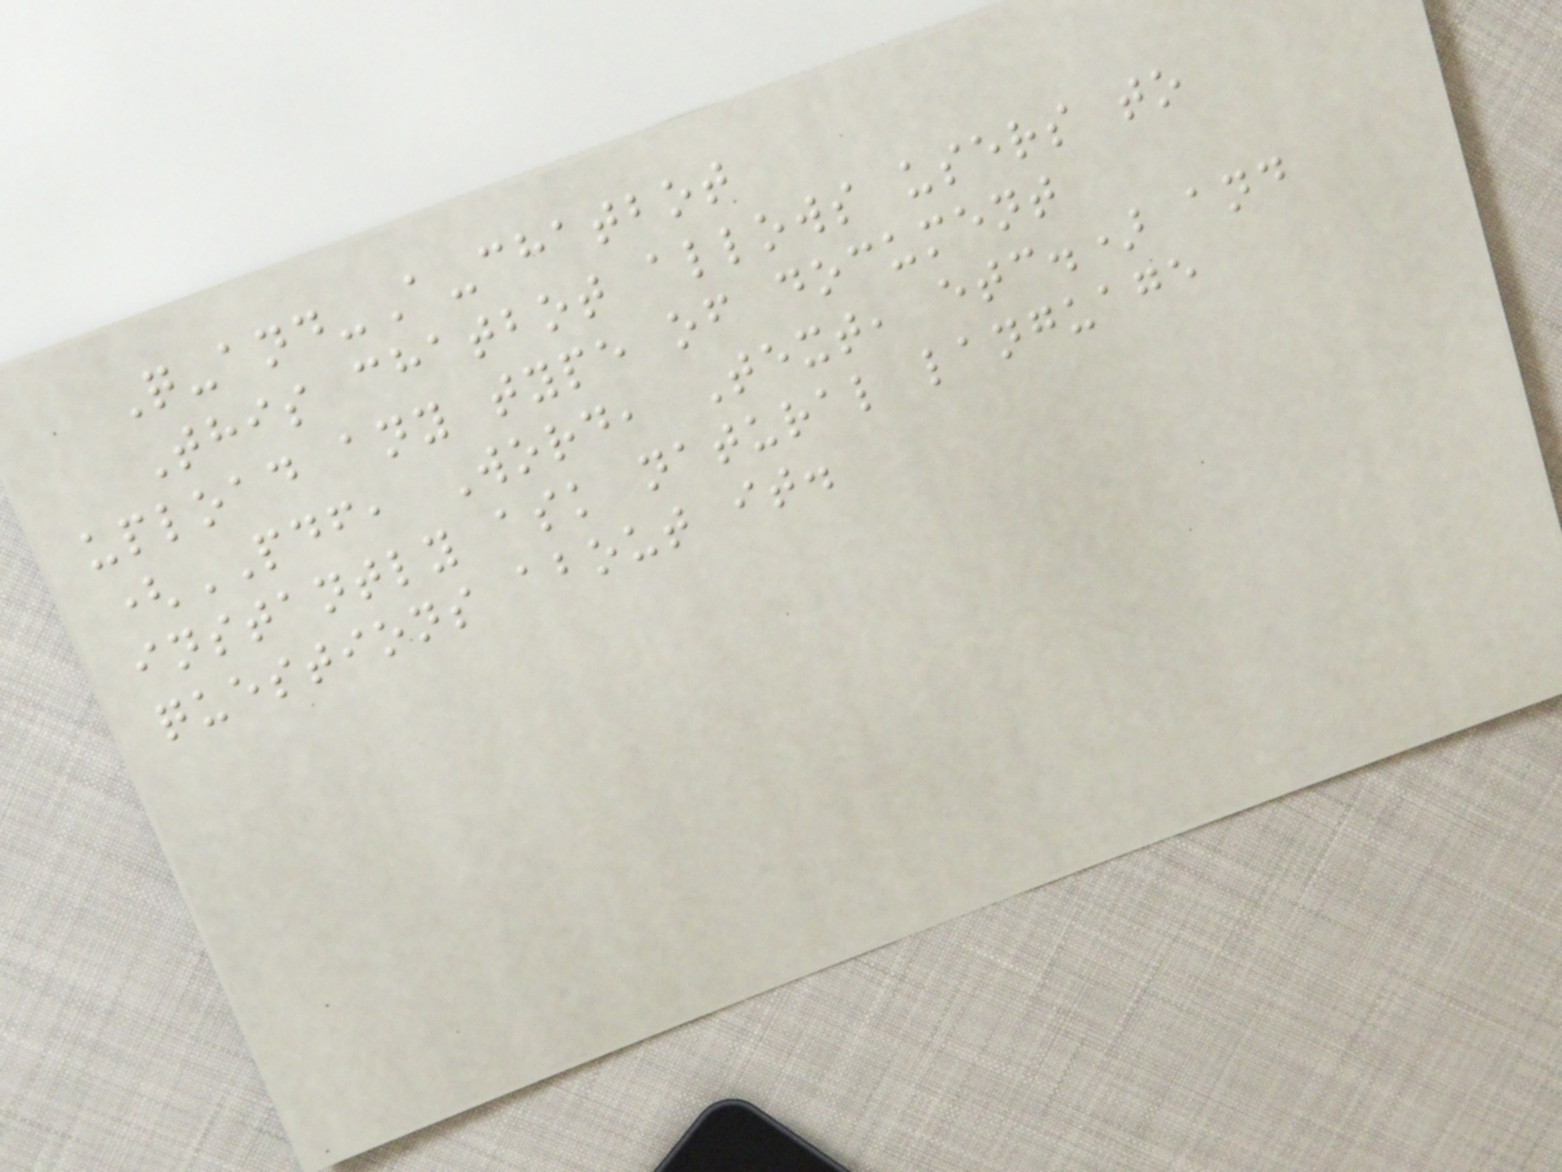Q-and-A-chatbot
This chatbot allows users to
upload any type of document
(PDF, Word, Text, etc.) and
instantly ask natural language
questions about it.
